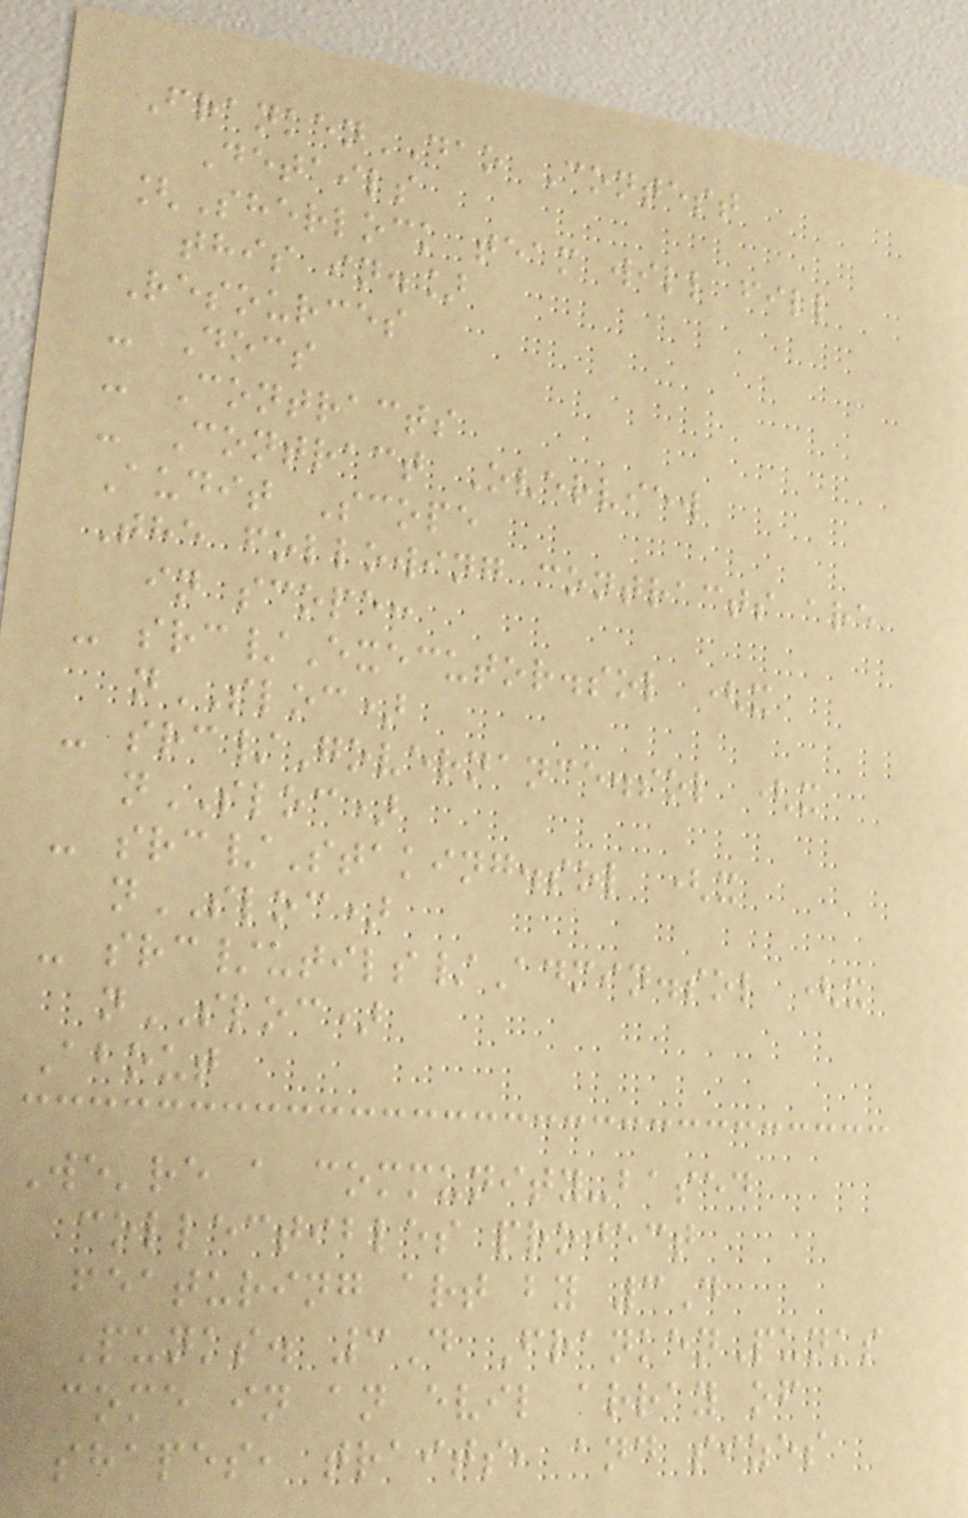FrankenDAO Contest
Details
[Sherlock team will fill
this in.]
Resources
- Docs
- Contracts
- Contract Overview
Audit Scope
The following contracts are
in scope:
- src/Executor.sol (x
nSLOC)
- src/Governance.sol (x
nSLOC)
- src/Staking.sol (x
nSLOC)
- src/utils/Admin.sol (x
nSLOC)
About
We're a community-based
collectibles project
featuring art by 3D
Punks. 3D FrankenPunks
come in an evil array of
shapes, traits, and sizes
